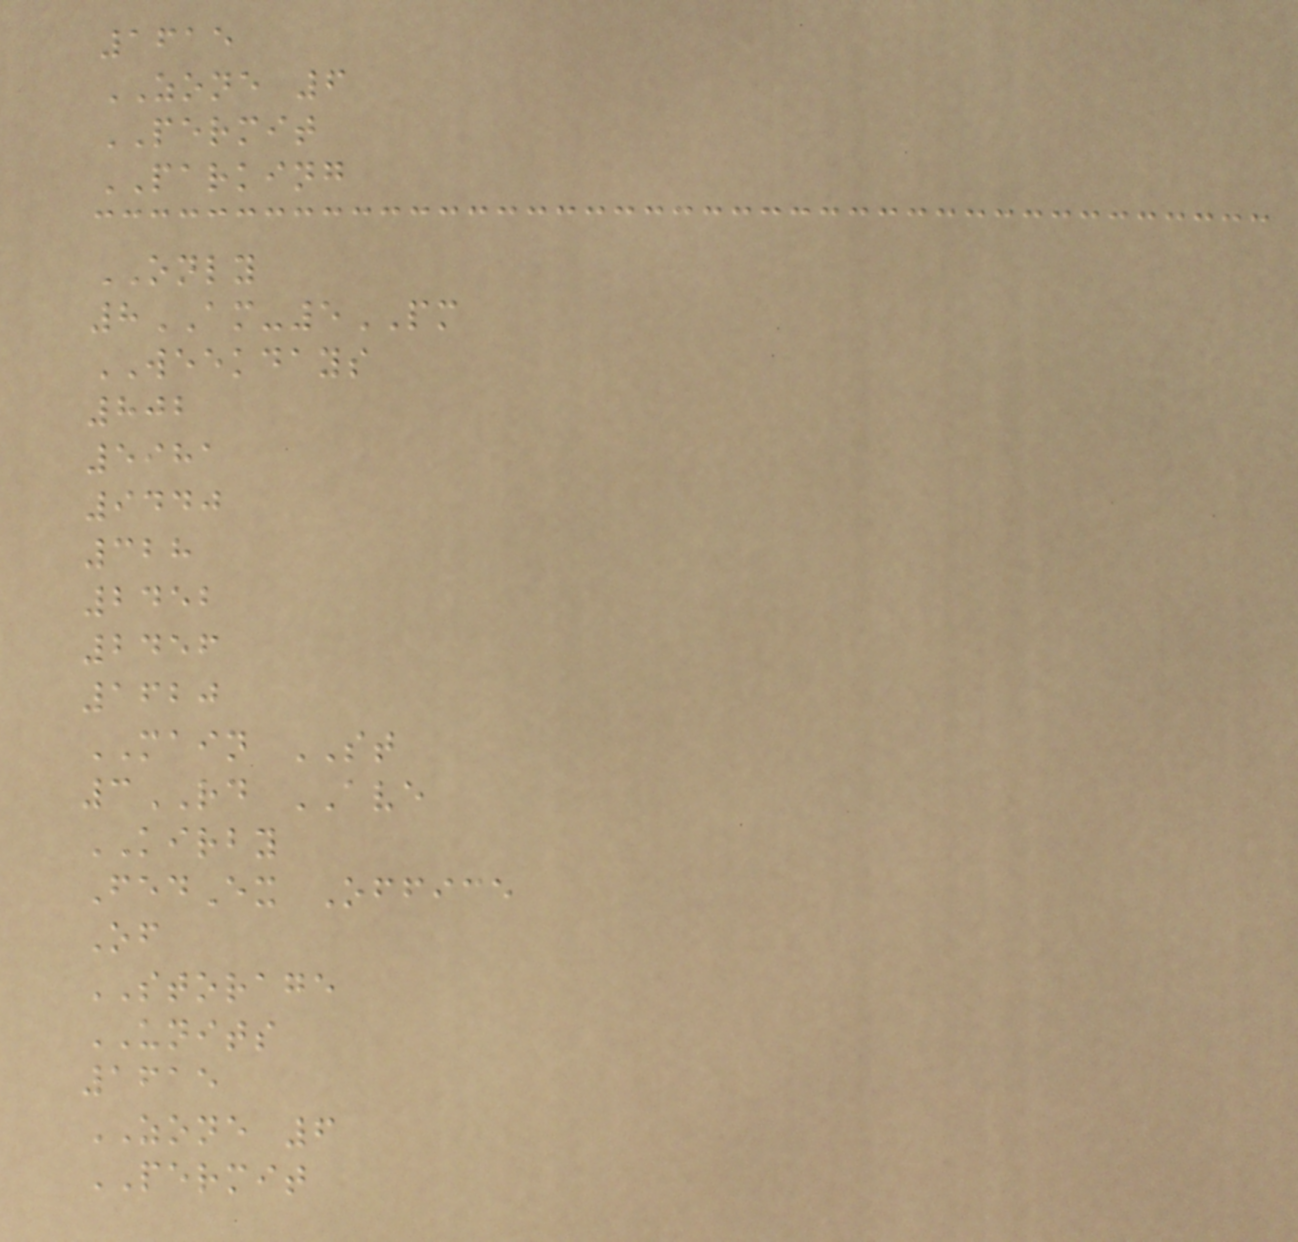1615
ZONE 6
PERMIT
PARKING
ONLY
8AM-5PM
WEEKDAYS
802
5981
9440
328
2452
2456
1620
MAIN ST
3RD AVE
KIRBY
FedEx Office
Of
STORAGE
UNITS
1615
ZONE 6
PERMIT
